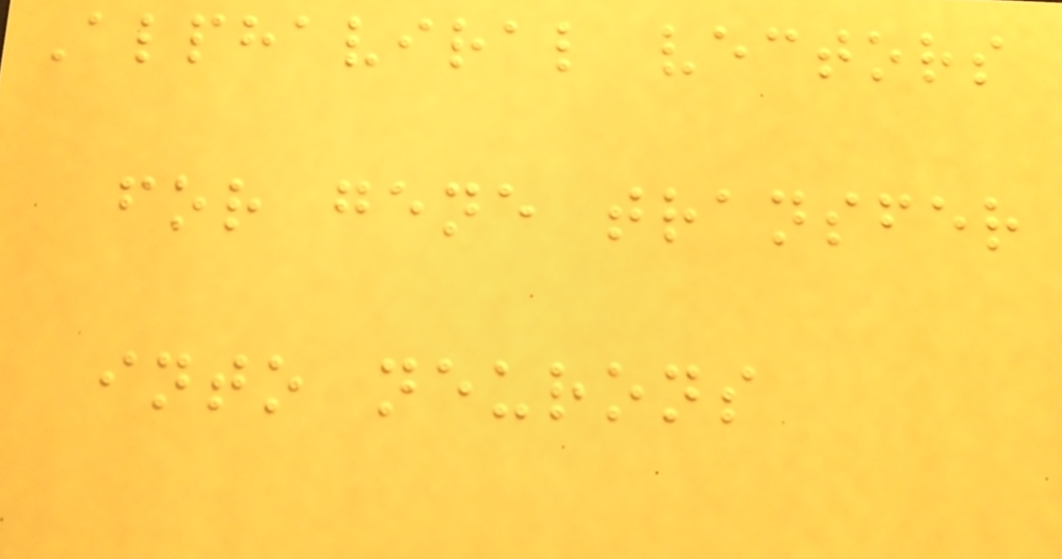Alphaviral vectors
for gene transfer
into neurons
